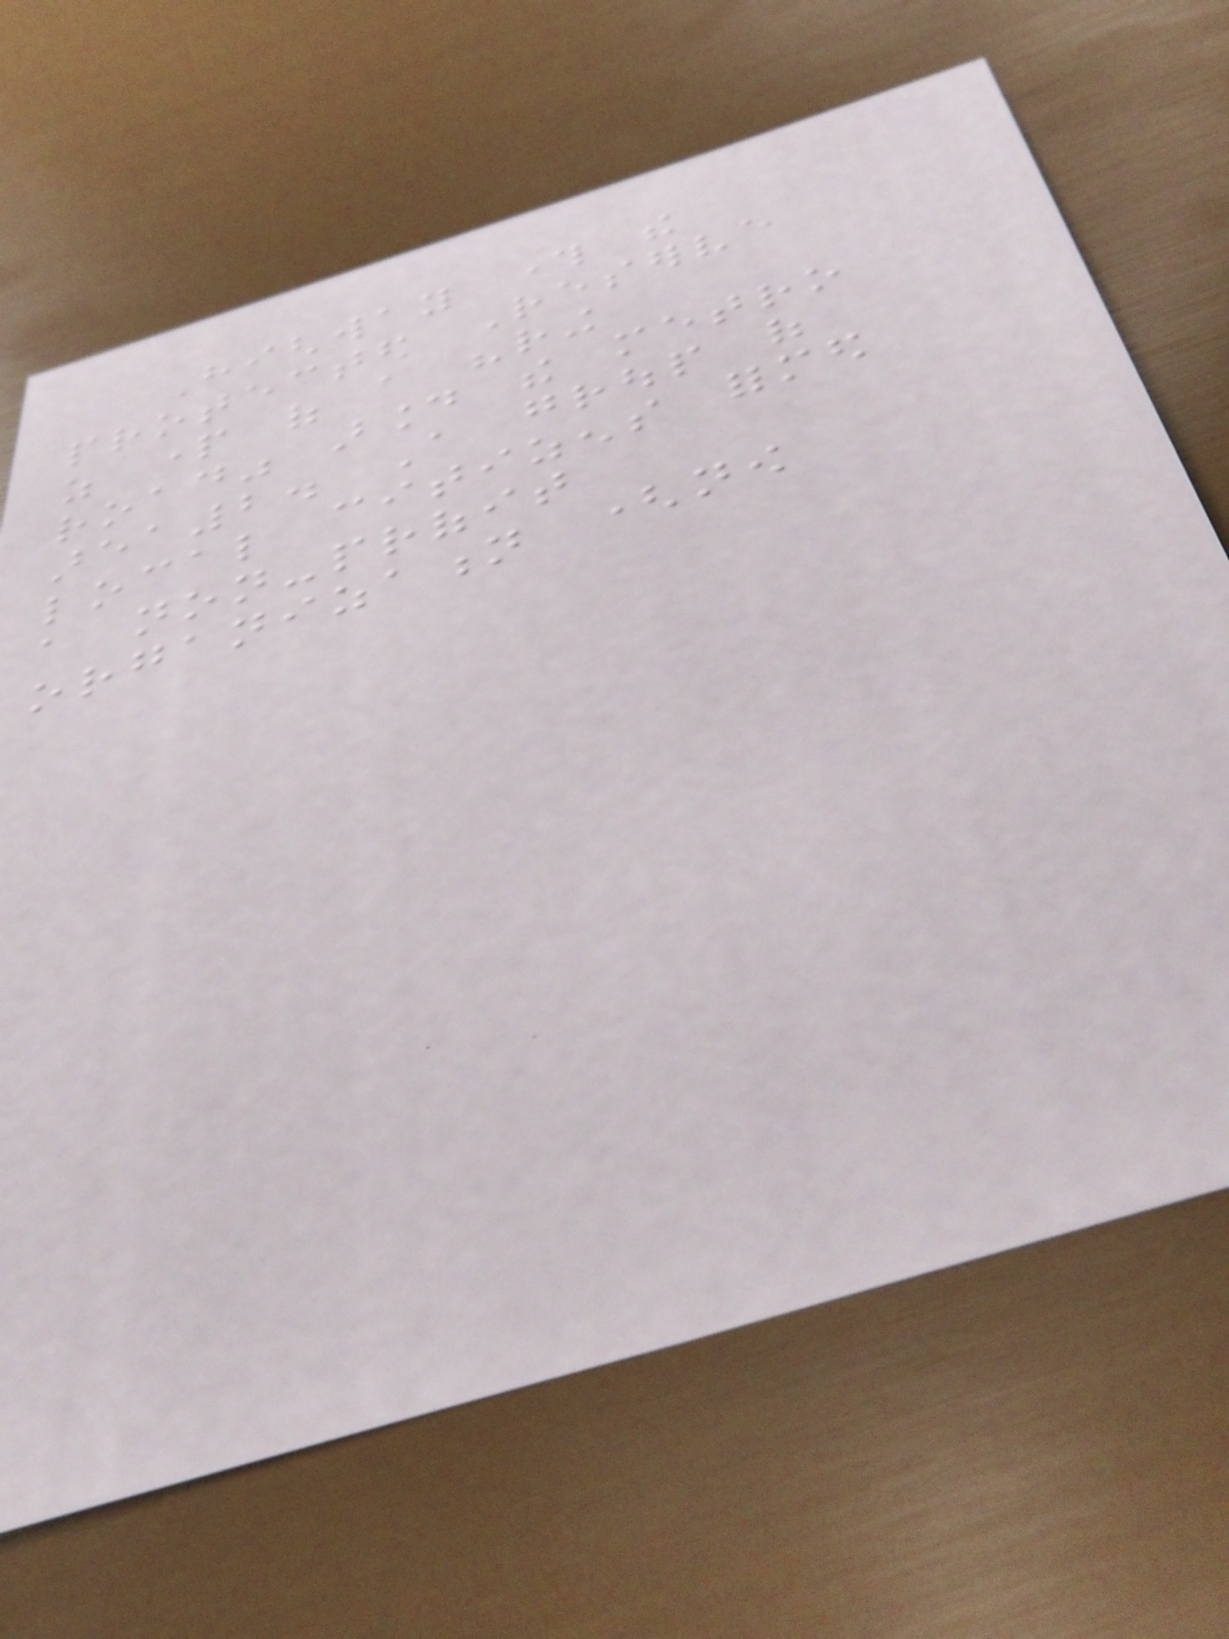Highway through the
protected Reserve
as part of a "ring
road" around the metro
area2. A group of
local citizens formed
a non-profit
organization (now
